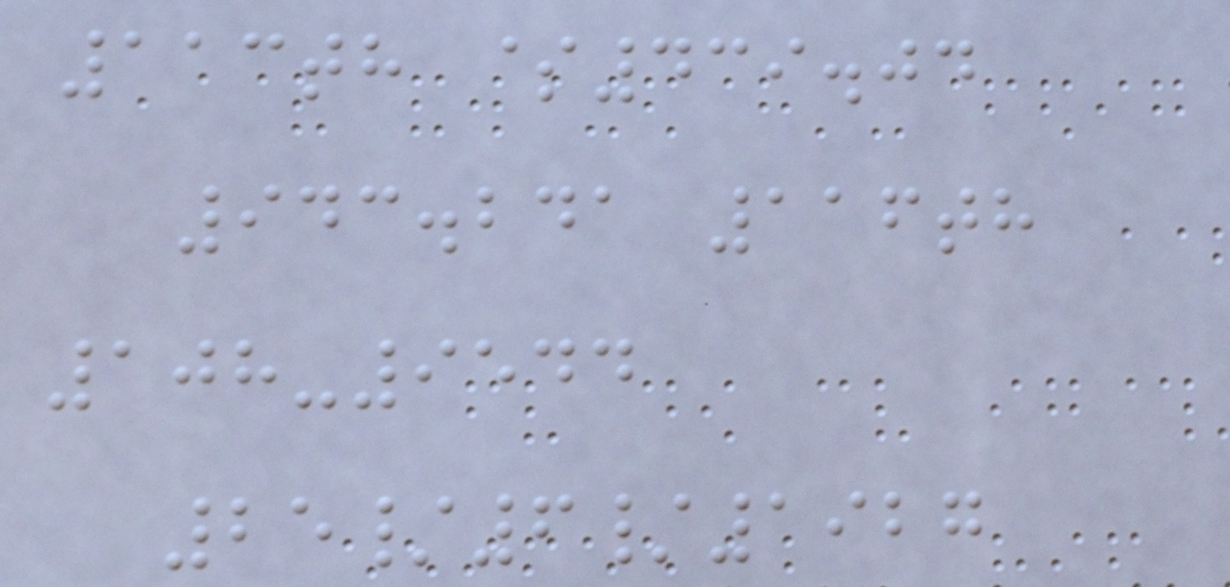113th $439.04
943.241 116th
108-9544
25/6/1927
